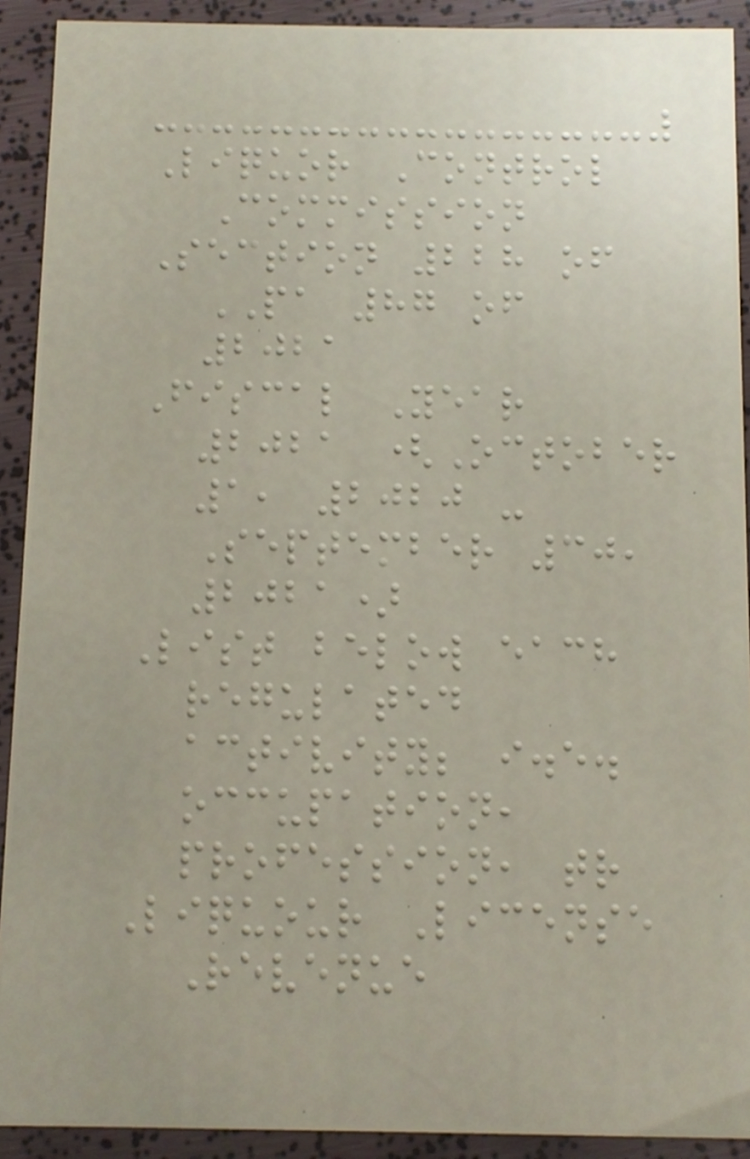Liquor Control
Commission
Section 228 of
PA 87 of
2021
Fiscal Year
2021 (October
1, 2020 -
September 30,
2021)
List below each
regulated
activity; i.e.
occupation,
profession, tr
Liquour License
Revenue
